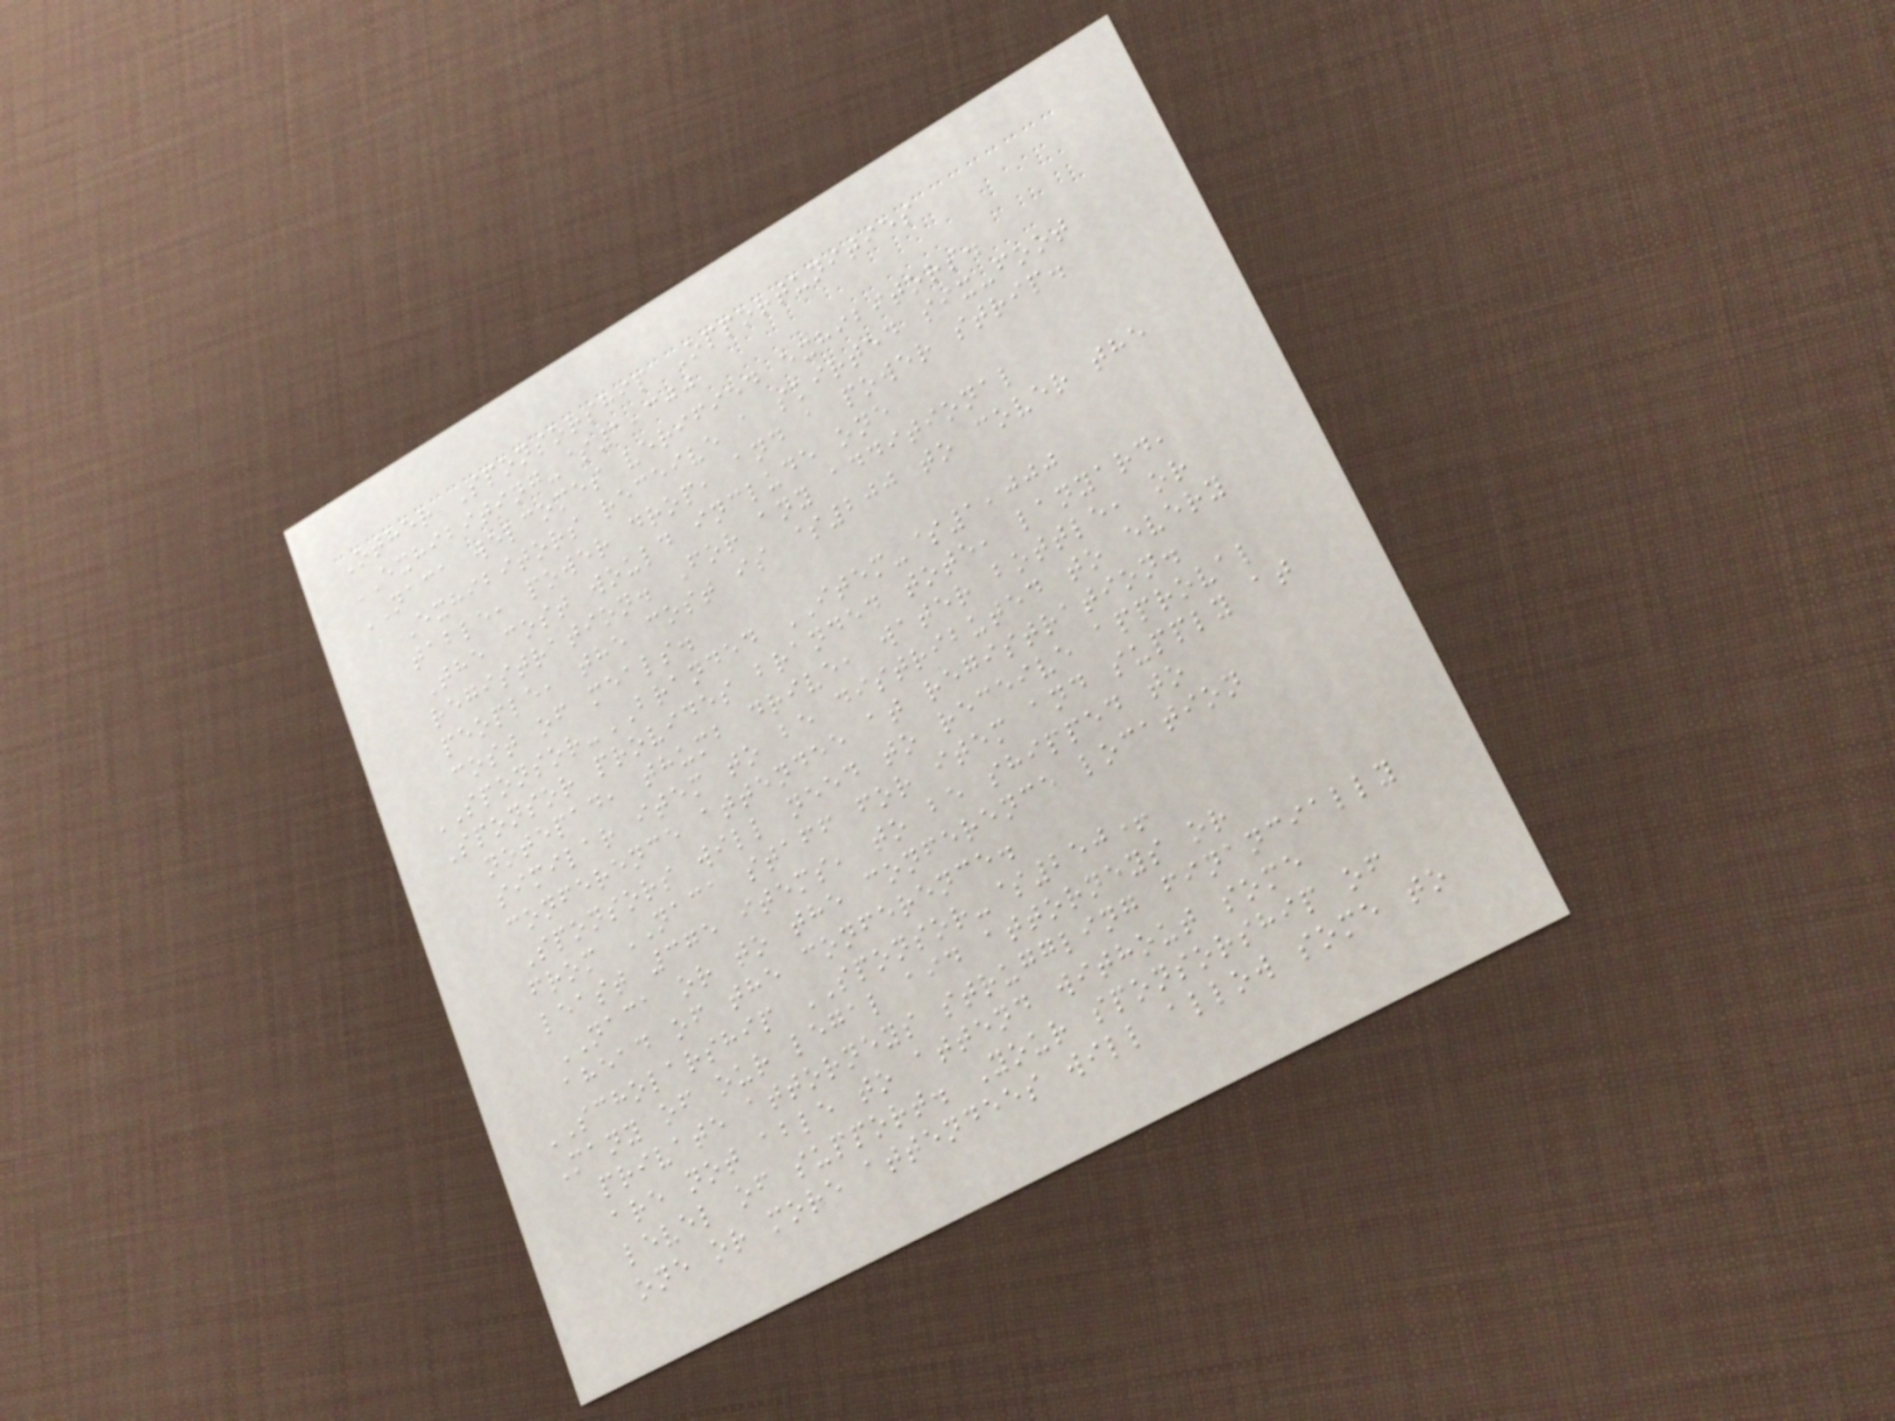Other Sponsorship Opportunities
EXHIBITING-$1,300
NACA welcomes verified exhibitors.
Exhibitors receive a skirted six-foot
table, power drop, and a power strip.
The cost would include one
registration. For any additional
people, the cost is $200 to cover the
cost of meals.
SPONSOR-BRANDED ITEM-$1,000
Sponsor provides branded tote, lanyard,
notepad, thumb drive, water bottle, or
similar item to be distributed to every
conference attendee at registration.
Sponsors will need to receive approval
from NACA staff for item and supply at
least 375 items, to be shipped to
NACA or to the conference location
ahead of the conference.
SCHOLARSHIP SPONSOR-$250+
Many of our legal aid attorneys or
private attorneys struggling financially
are not able to attend without some
level of support. Your sponsorship of
one or more attendees will allow some to
